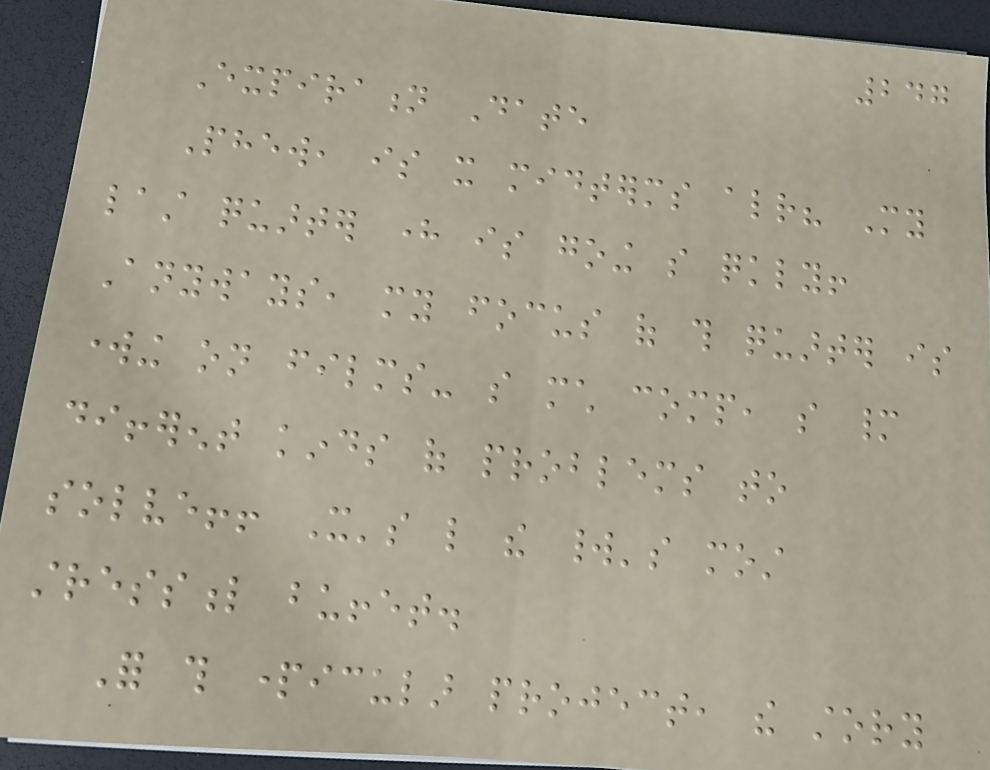247
Expiration Date
Phew, is it midterms already? My
last quarter here is going so quickly!
Anyways, my focus of this quarter is
working on films- so much comp, so many
different kinds of problems to
solve!! It's like the world's most
stressful buffet.
For this particular project, the story
